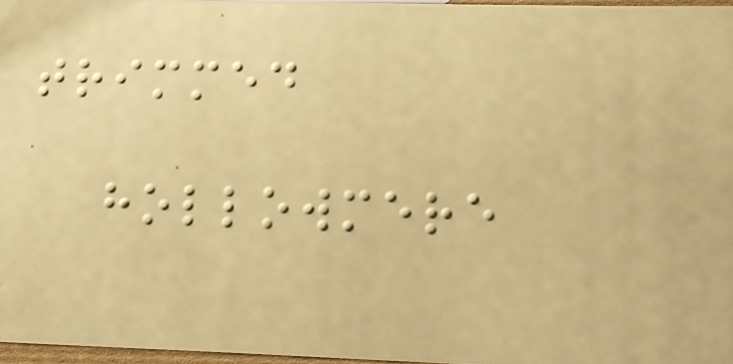trimmed
hollowmere
